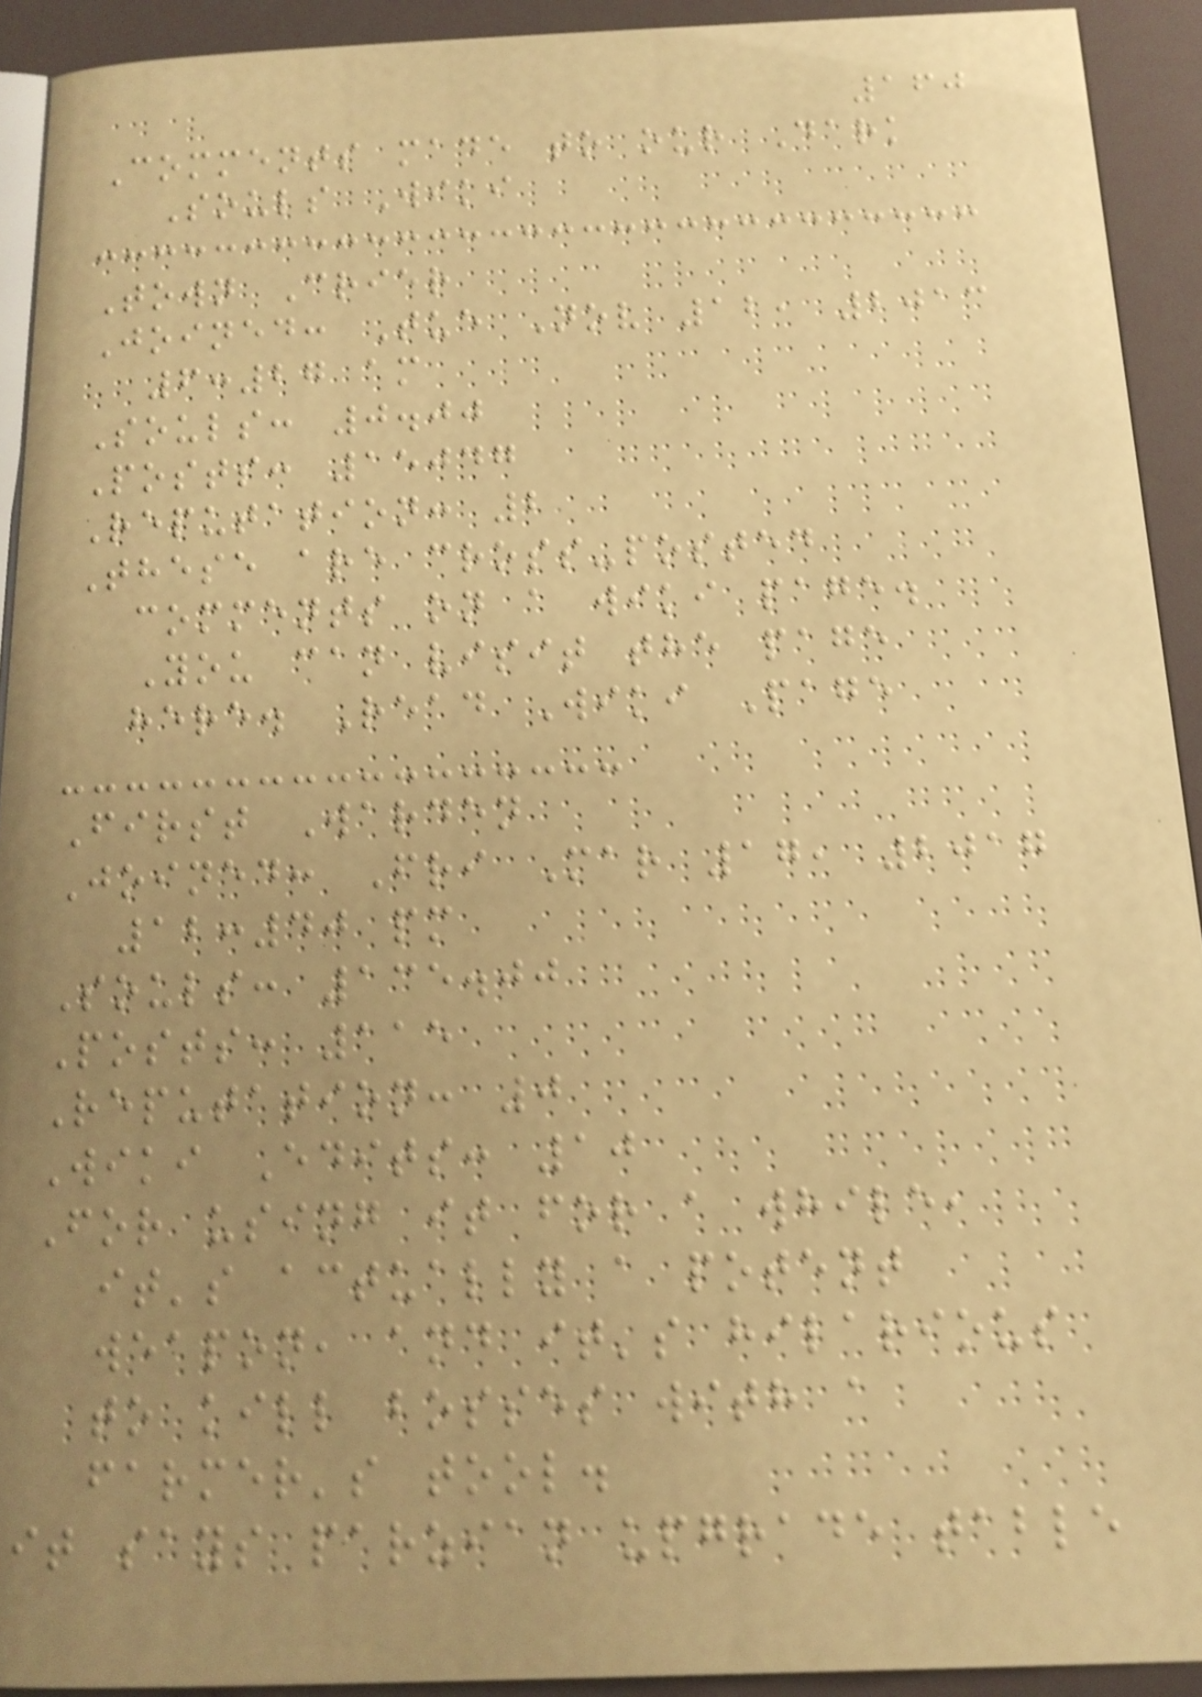160
Comments made to our Dark
Souls Wiki
Town Crier
Joined: Tue Nov 12, 2013
6:27 am
Souls: 0.00
Posts: 15047
Reputation: 2
These are cross-posted
comments on a wiki page.
You can visit the page
here. Read Wiki Page
First Warden
Joined: Fri Mar 17, 2017
12:40 pm
Souls: 135.00
Posts: 115
Reputation: 0
Wiki Edits: 10
For using it for a while,
it's actually a potent
weapon, and it's hilarious
to kill bosses with a
farmer's tool.
it says parzian upgrade table
